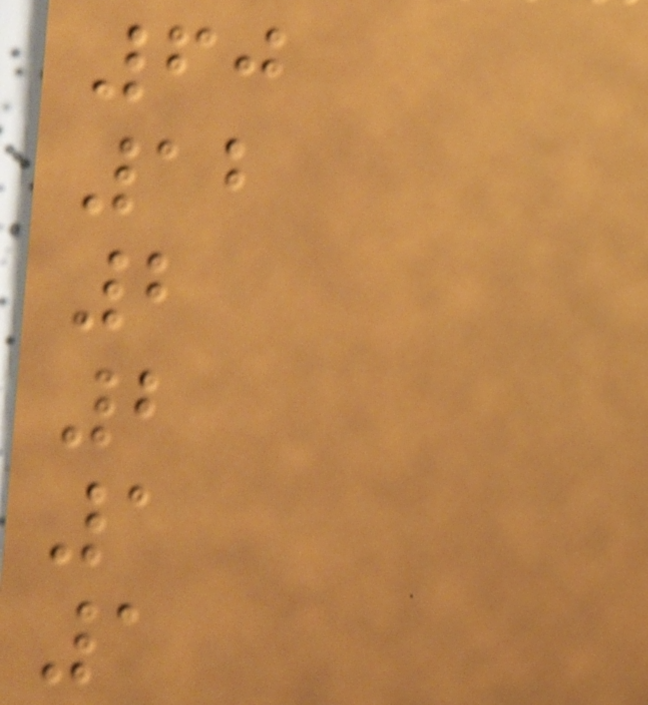60
12
2
2
1
1
